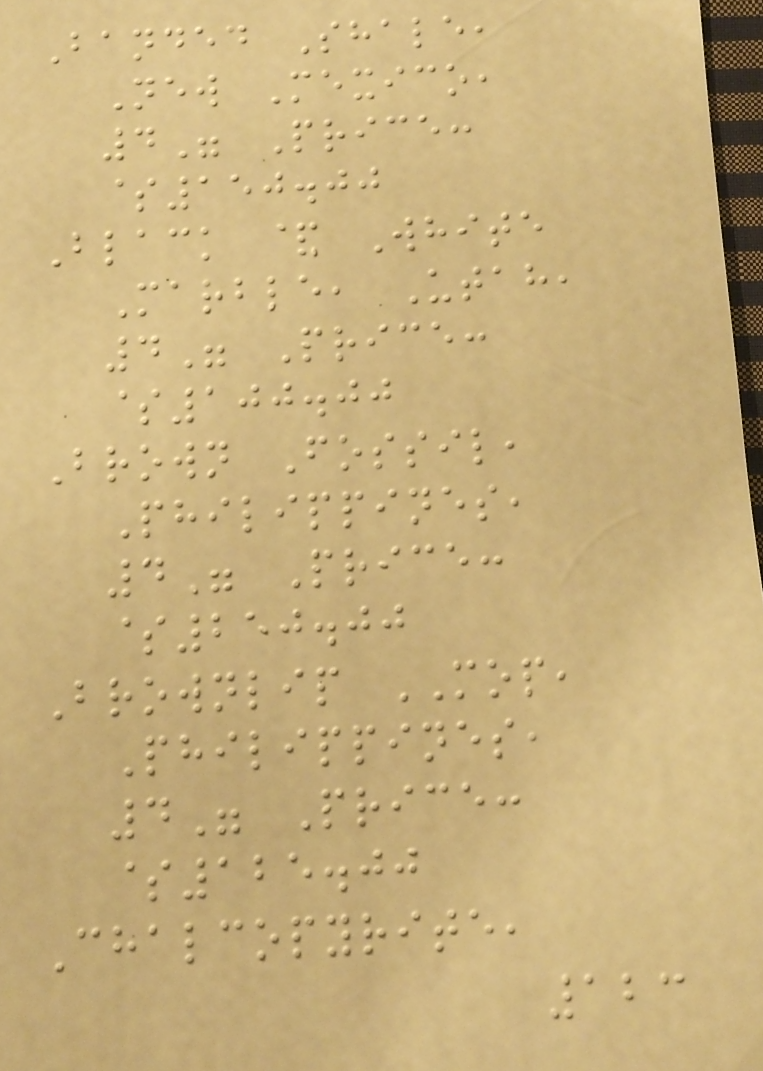Banded Shale,
New Mexico,
4" Price:
$150.00
Black & White
Marble, Utah,
4" Price:
$100.00
Brown Fossil,
Philippines,
4" Price:
$250.00
Brownlip MOP,
Philippines,
4" Price:
$125.00
Chalcopyrite,
123
